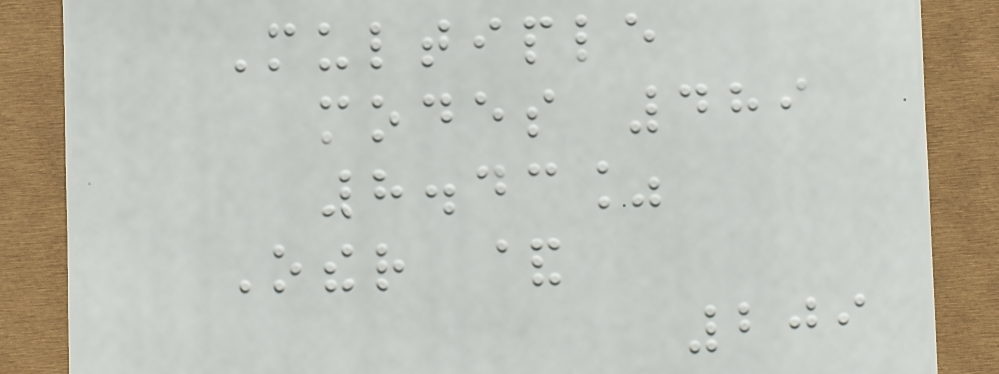Multiple
modes 489
8.43%
Other &
209
